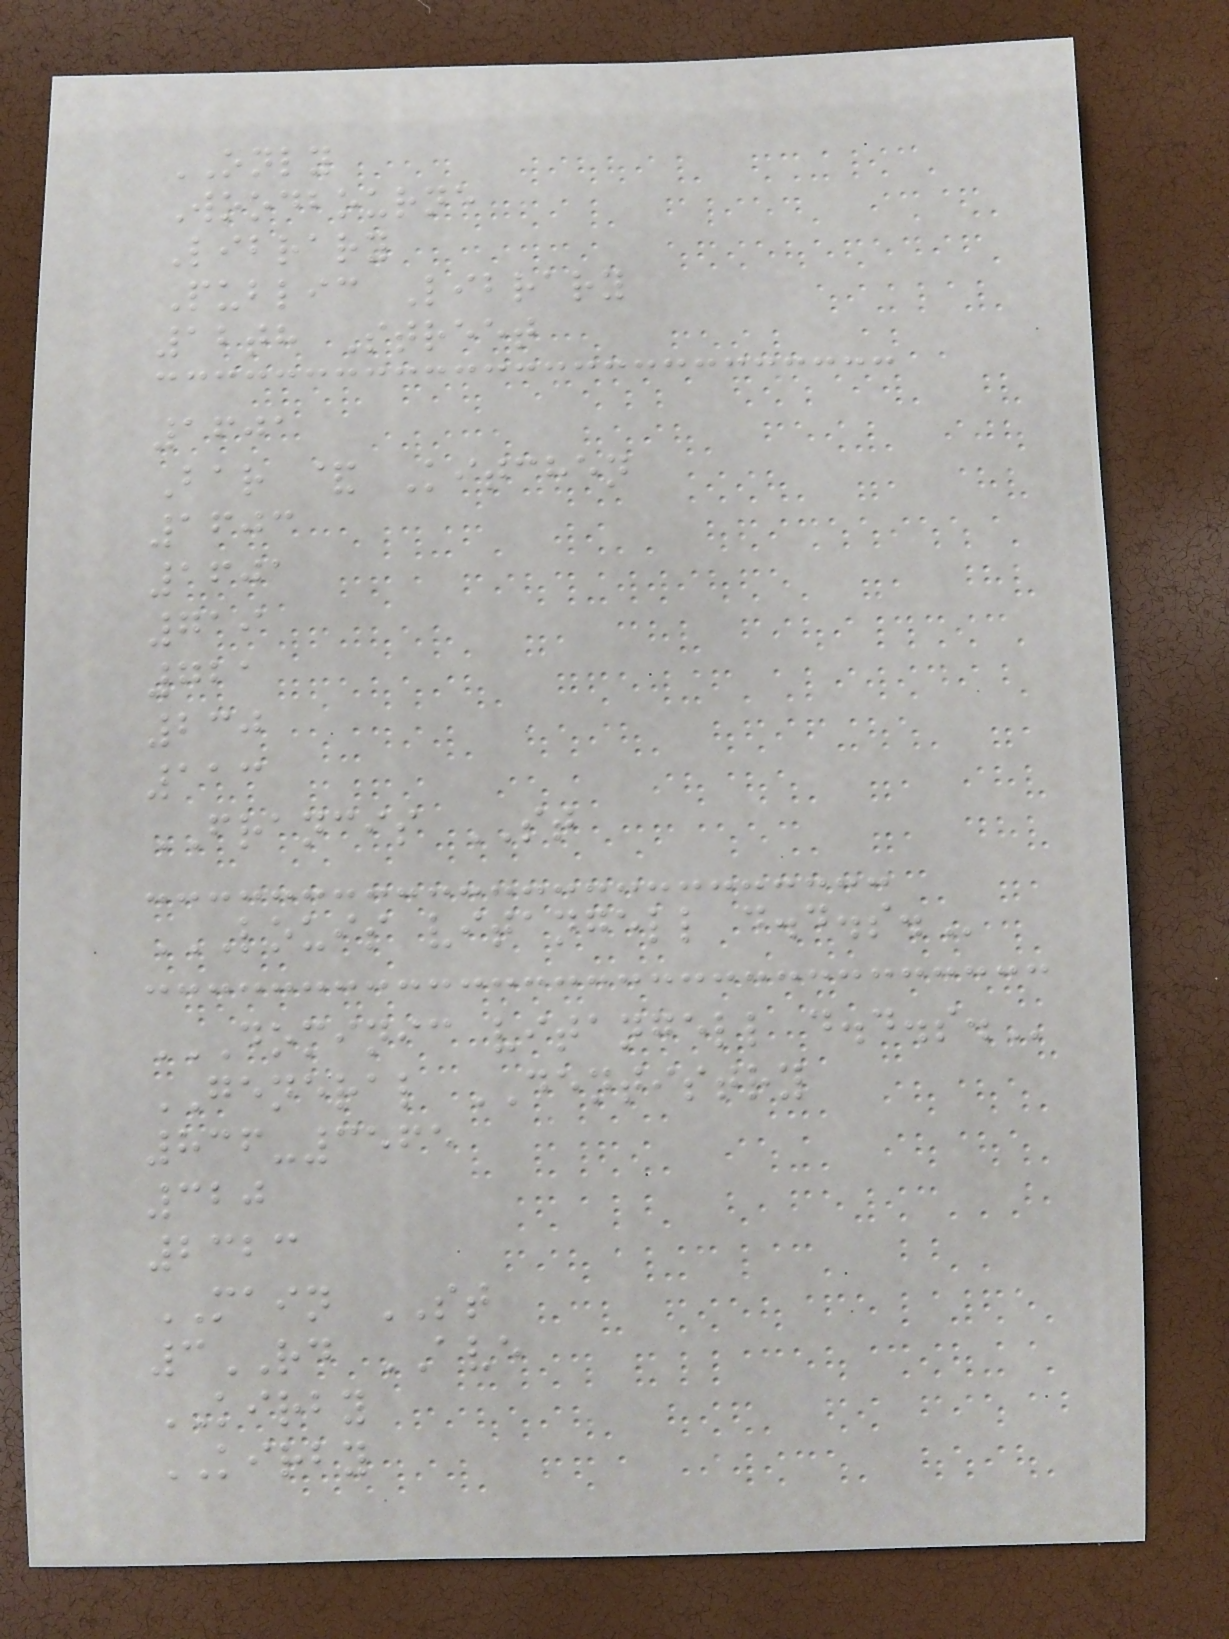ONLY
Woodbourne
Library
Public Library
12th Street
1601
Bar & Kitchen
1603
1601
719
721
230
113
FRANCIS ST
LOUIS VITANGELL D.D.S.
DOMINIC VITANGELL D.D.S.
GENERAL DENTISTRY
836-3565
320
2323
MAIN ST
3RD AVE
KIRBY
KIRBY
